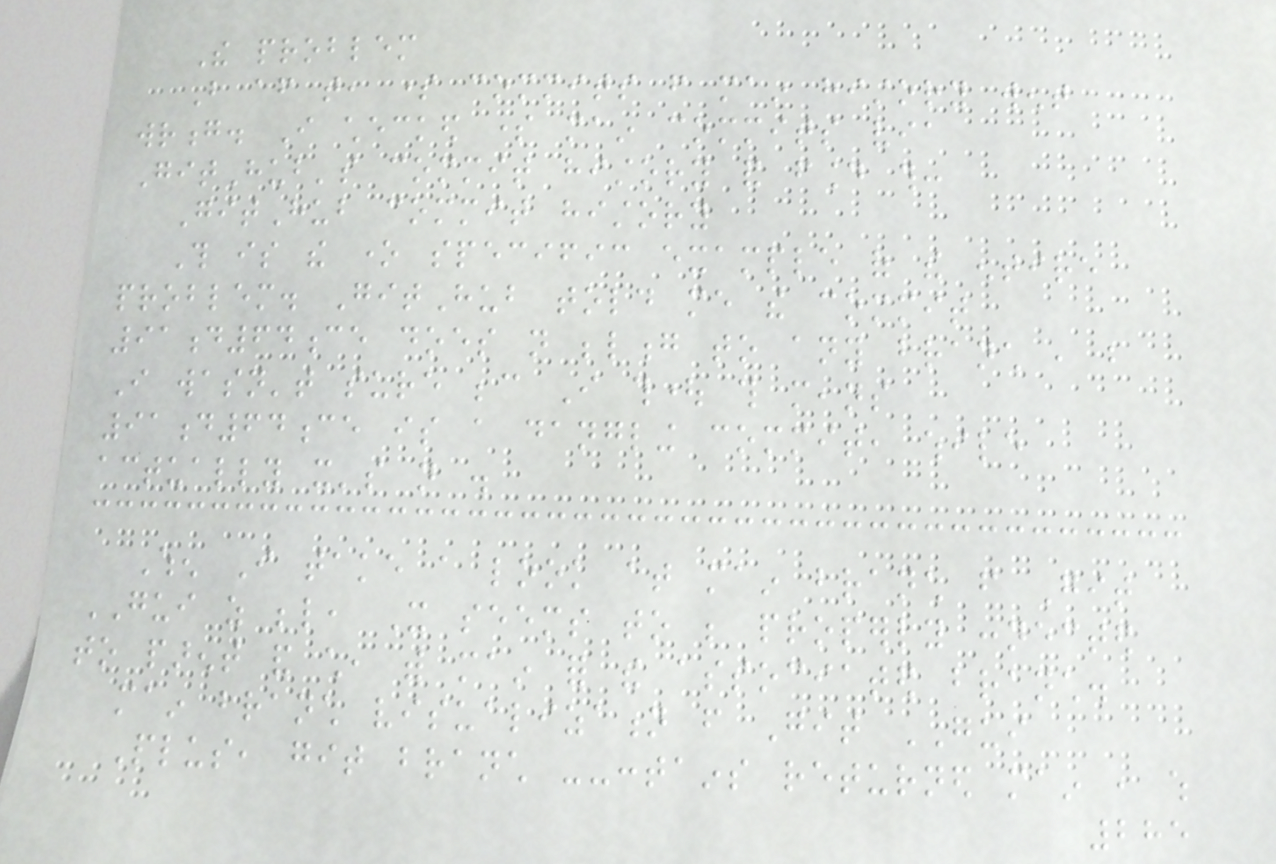The problem
But after that, some commits from main history went
wrong. I checked some main commits via
GitHub's commit history and found this:
GitHub commit history
This is the one specific example of the entire
problem. GitHub told me the commit
91d64ce does not belong to any branch , but
I wasn't sure because I thought this means
91d64ce is a dangling commit, while
actually it's not .
When I take a look at main branch from Git
GUI as below, It seems to be properly connected
to parent and child, with main for the associated branch.
main branch visualization from Git GUI
Plus, git branch --contains returned main , which
285
